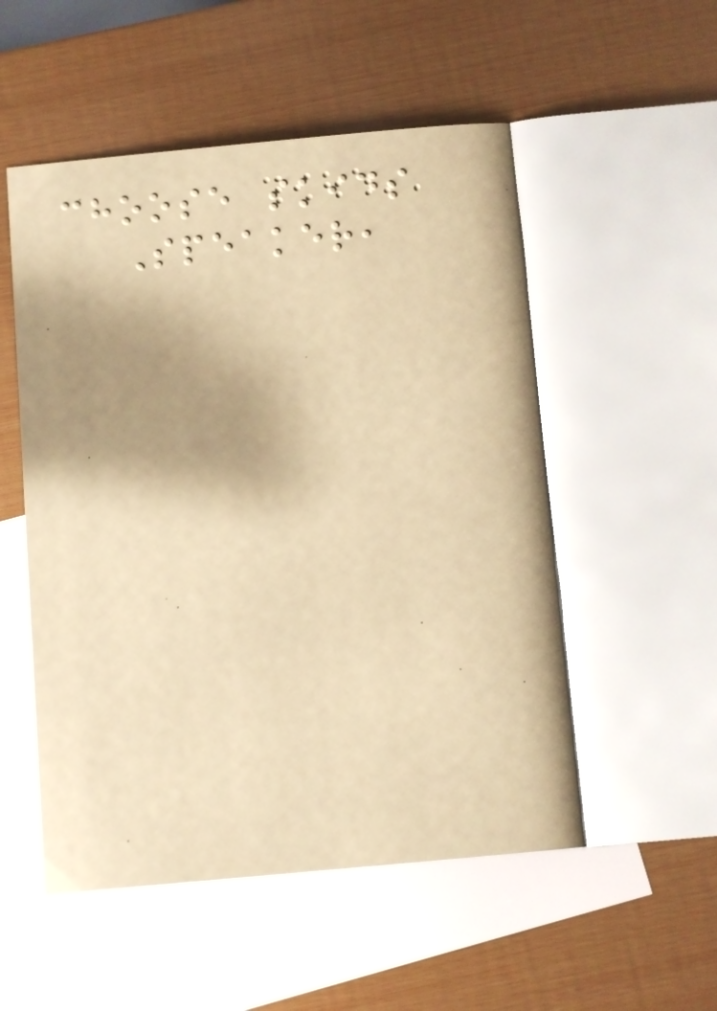choose skids
Speaker,
